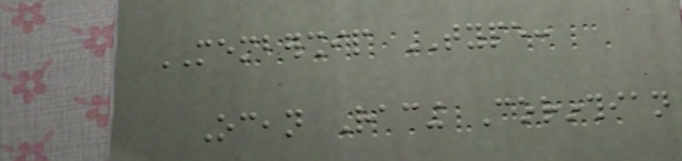MEMBERSHIP TYPE:
Ocean Racing Corinthian
